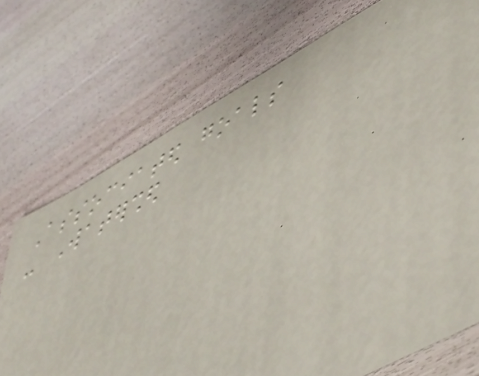Associated goals
- Watershed
